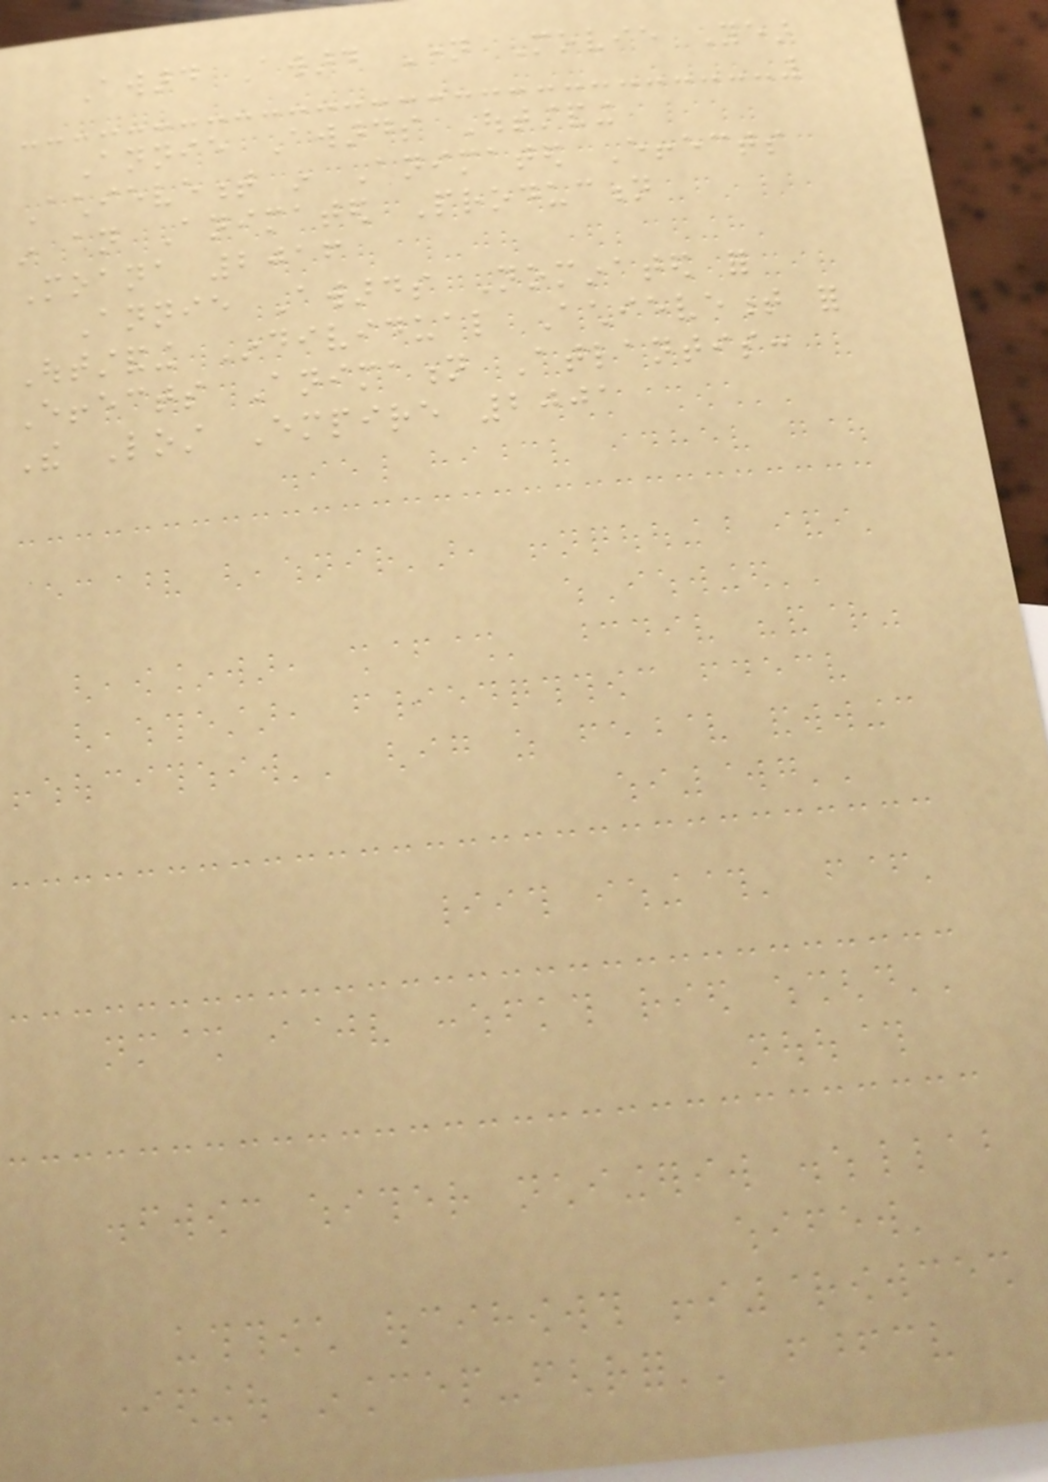Award Award Name Movie Year
Annie Awards Outstanding
Achievement in Animated Effects
in an Animated Production
Moana 2016
Annie Awards Nominated for
Outstanding Individual Achievement for
Effects Animation Atlantis:
The Lost Empire 2001
